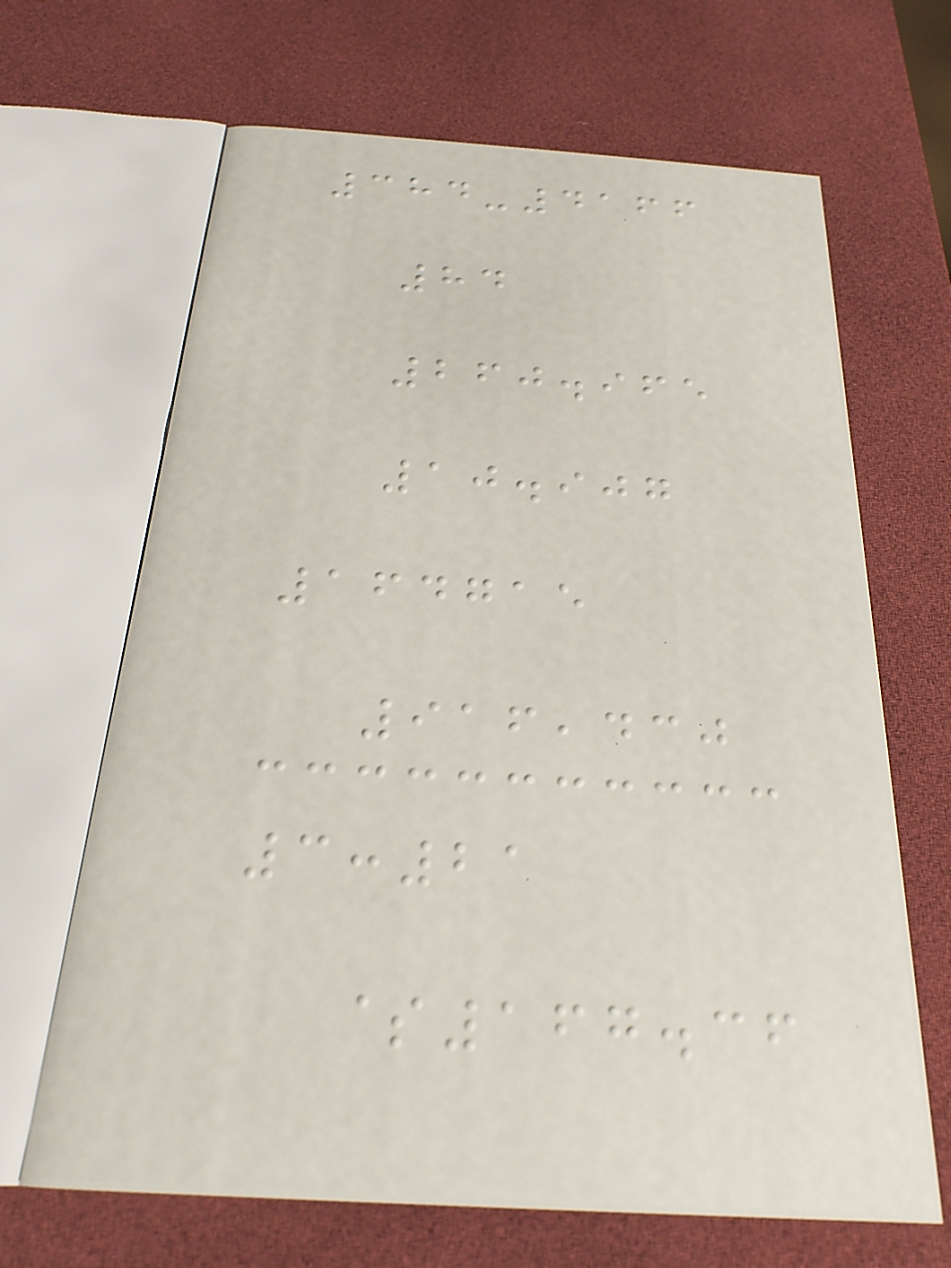384-4166
84
260.965
10.907
164715
916,430
3:21
$167.36
